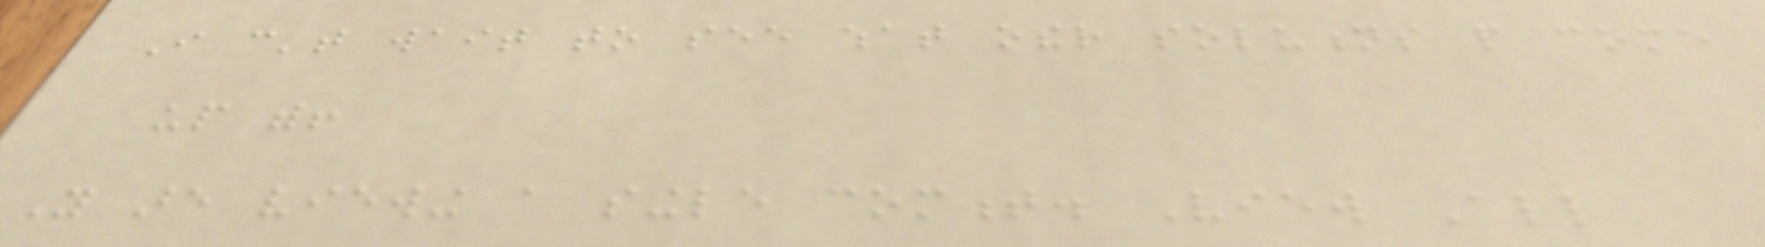I can't wait to see what other solutions people come
up with!
You are viewing a single comment. View All
